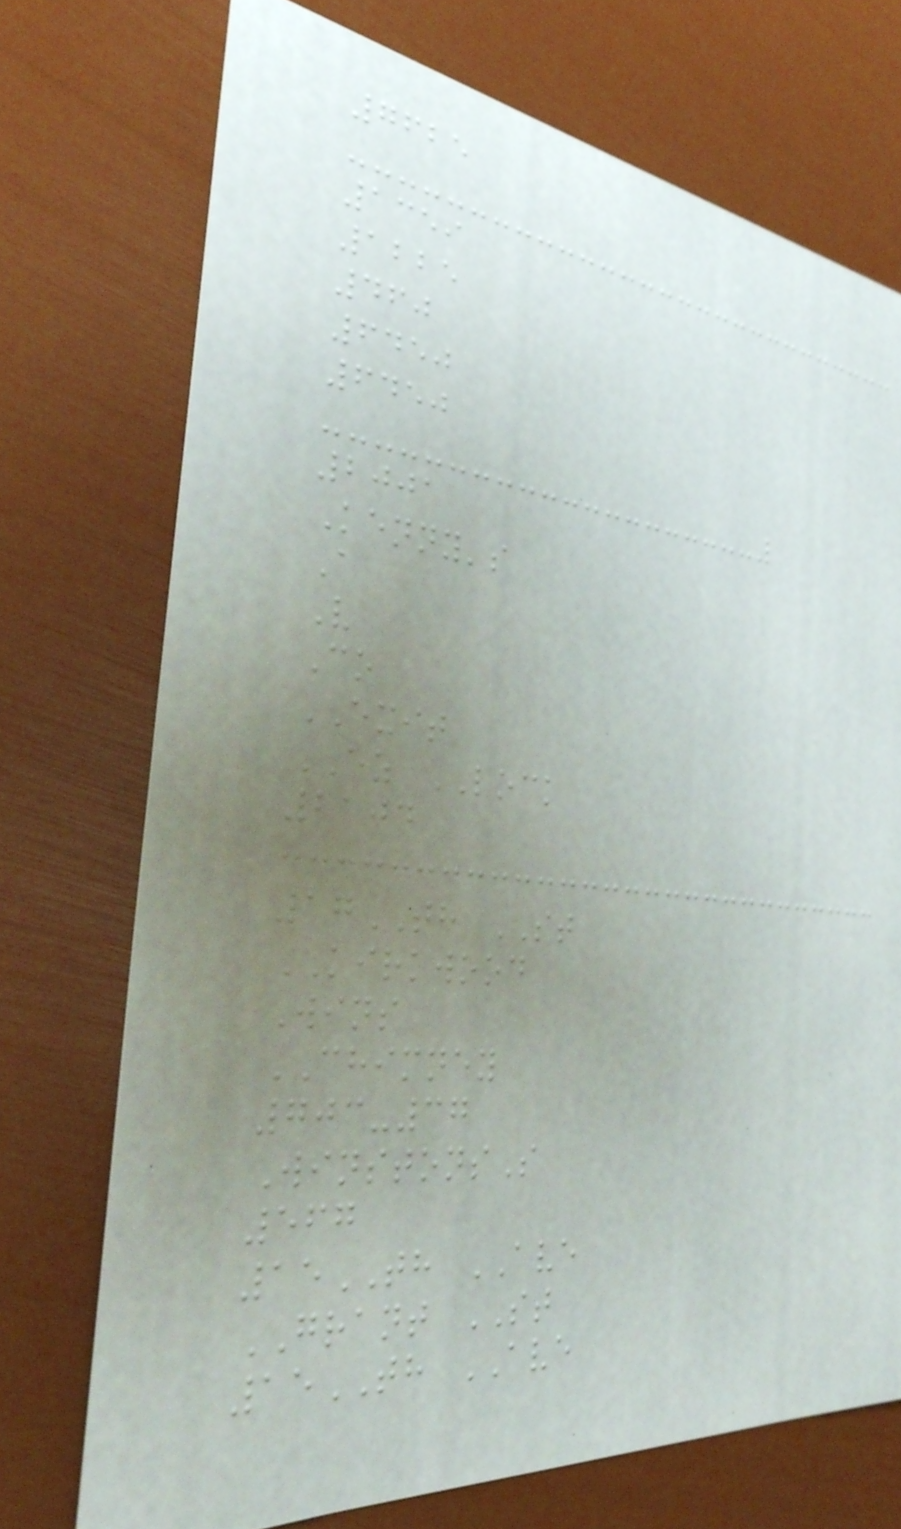7625
1359
1225
460
6450
6450
2001
Kenny's
A
V
Co
EXIT
EZ LOCK
2104
17TH ST
KIRKWOOD
Wins
CHIMNEY
703-37
WinstonsS
567
15TH AVE
GRANT ST
15TH AVE
